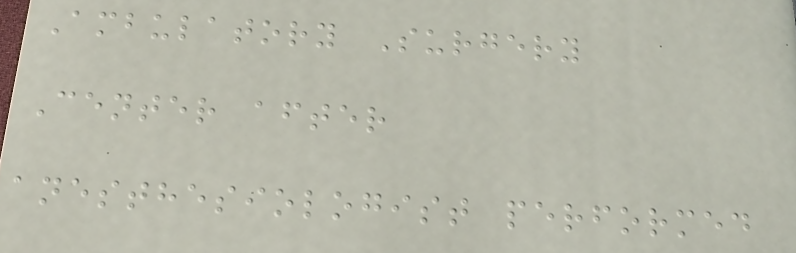Ambulatory Surgery
Center after
anesthesiologist performed
